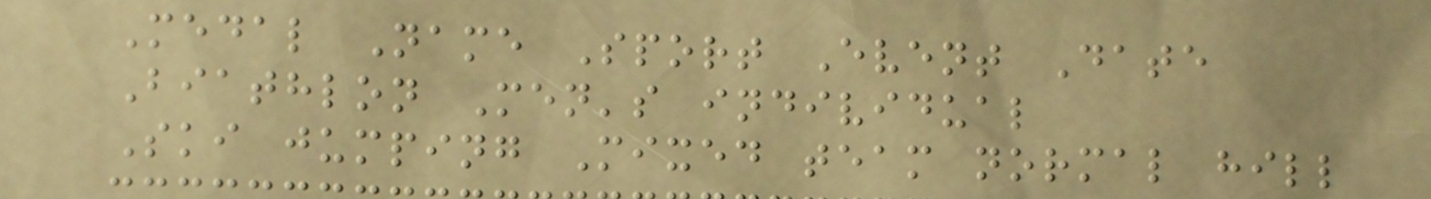Medal Name Sport Event Date
Biathlon Men's individual
Ski jumping Mixed team normal hill
